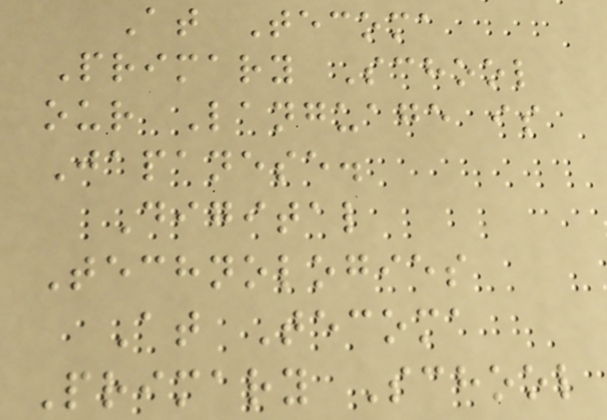At Tecoma
Primary School
our Language is
Japanese.
Digital
Technologies
At Tecoma
Primary School
